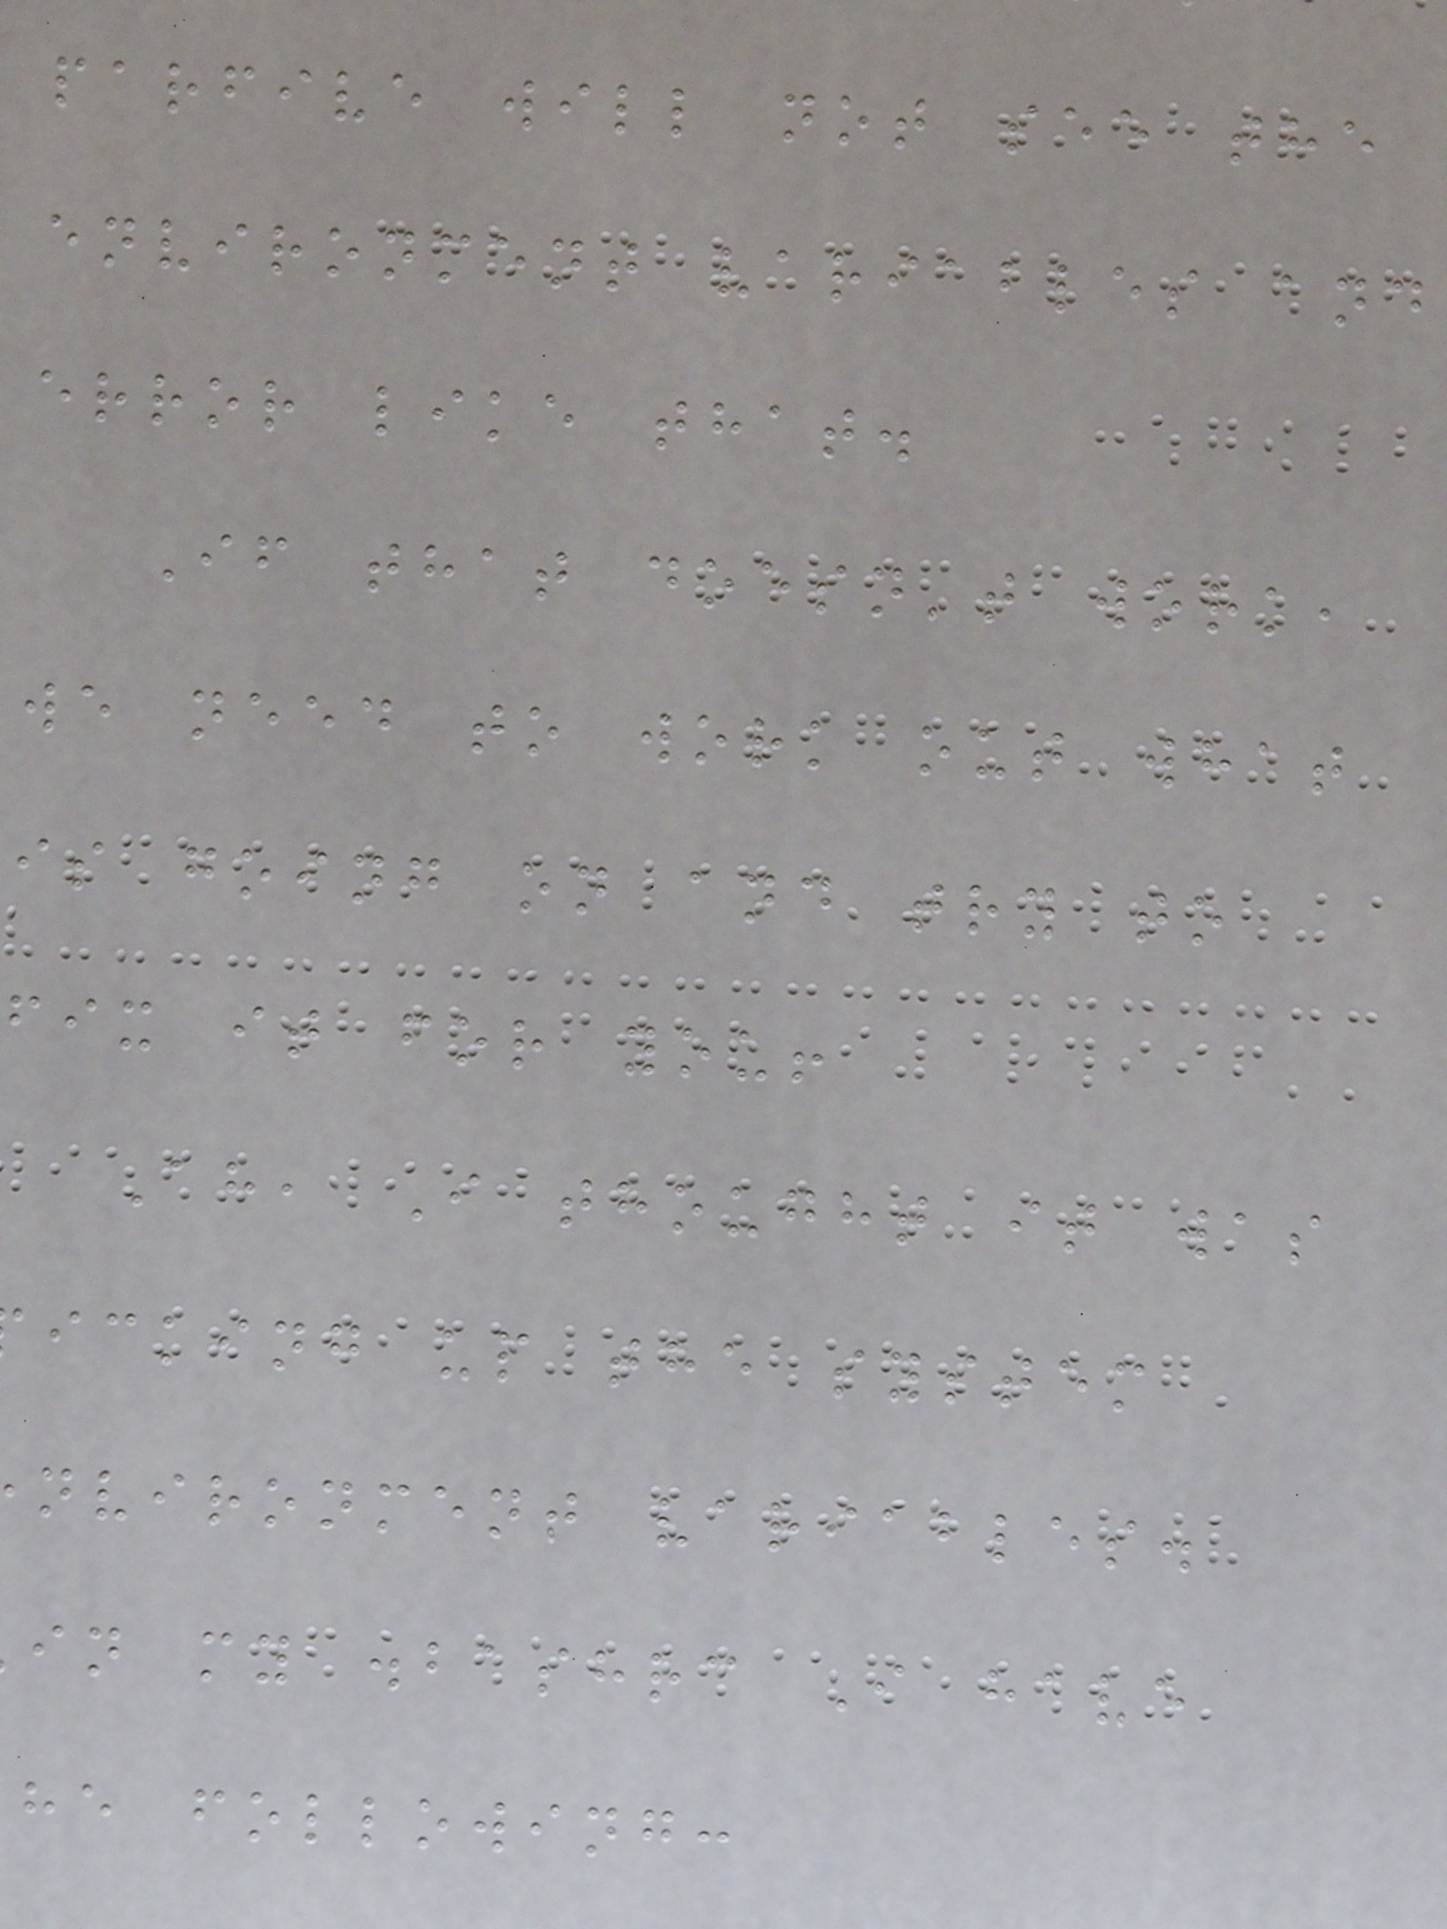parfive will not see the
environment variables and
error like that.
If that doesn't work,
we need to work out what
is going on and try to
fix it for you!
Ah, I thought it was
icking up the system
nvironment variables.
in my .bashrc I have
he following:
